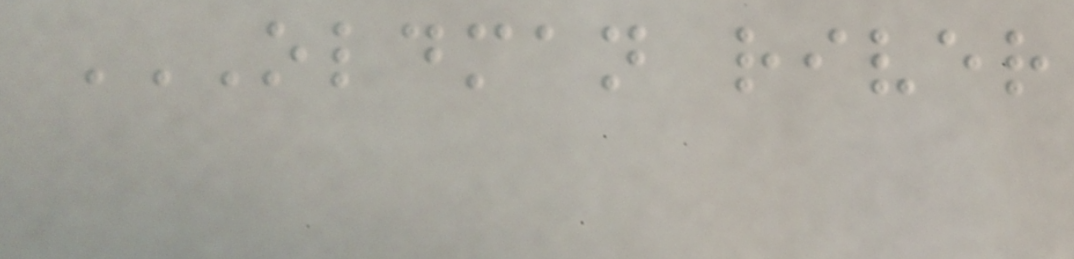OLDMAN RIVER
